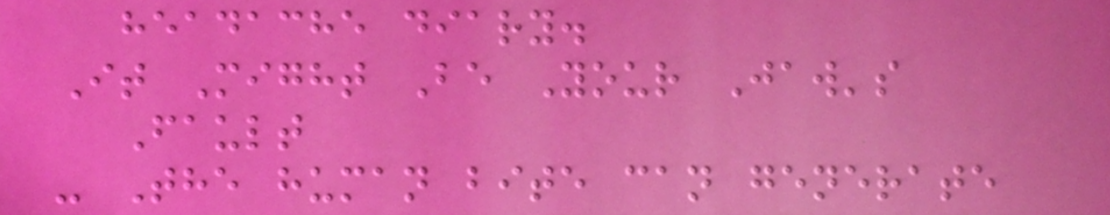headache diary.
It Might Be Your Jaw's
Fault
- The human bite can generate
